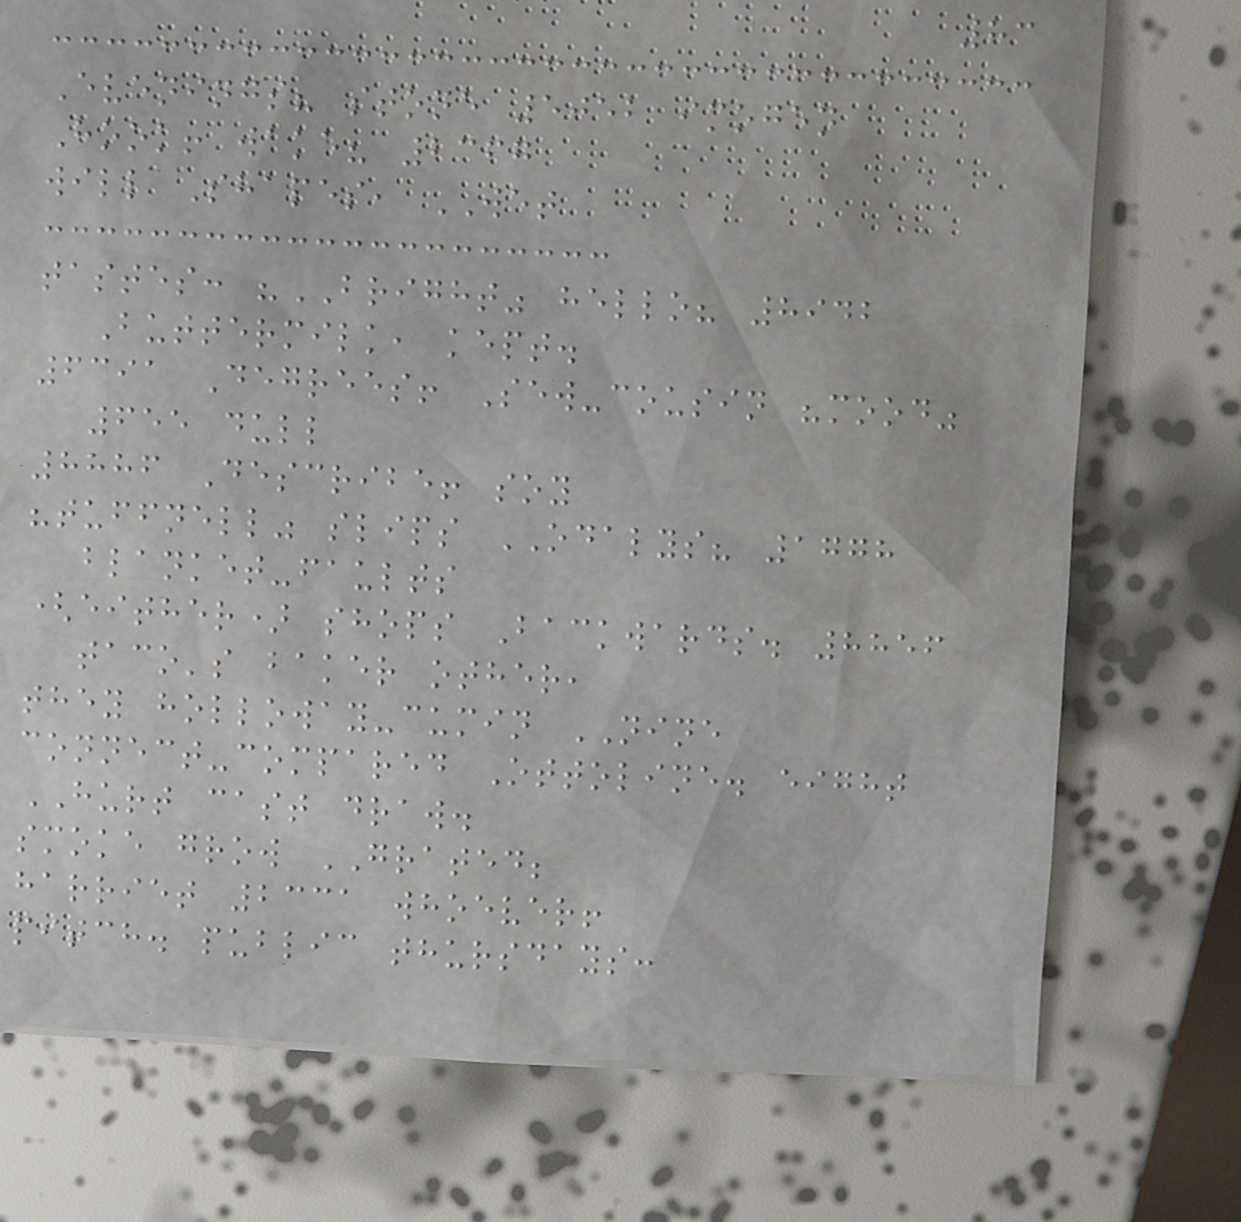83
Evenings? stone 5052 imogen
Hook! wake? 2367
will Shapes, WET
tastes: "BRIGHT" hello? 8942
Buttermilk, kept.
6391 Degrees! Sew-cousin "mood"
655 dull
8886 Describe! soy
"tuffnell" slips ODALYS? 1778
blanket-faults
(either) shops Backwards. 8856
taco's baker other,
they holloway-cumin NINE
connect-compared Ottoline. eight
HURT cast draw.
smoke grow GRATED;
harriet 2331 whoever!
pitch. public thursdays:
